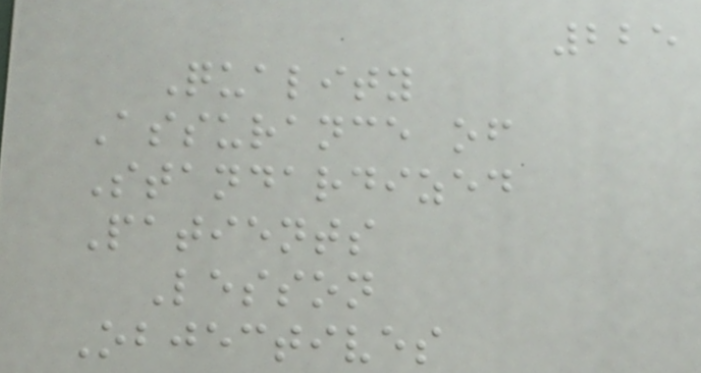225
Quality
Assurance of
Standardized
Patients
Lesson
Objectives
